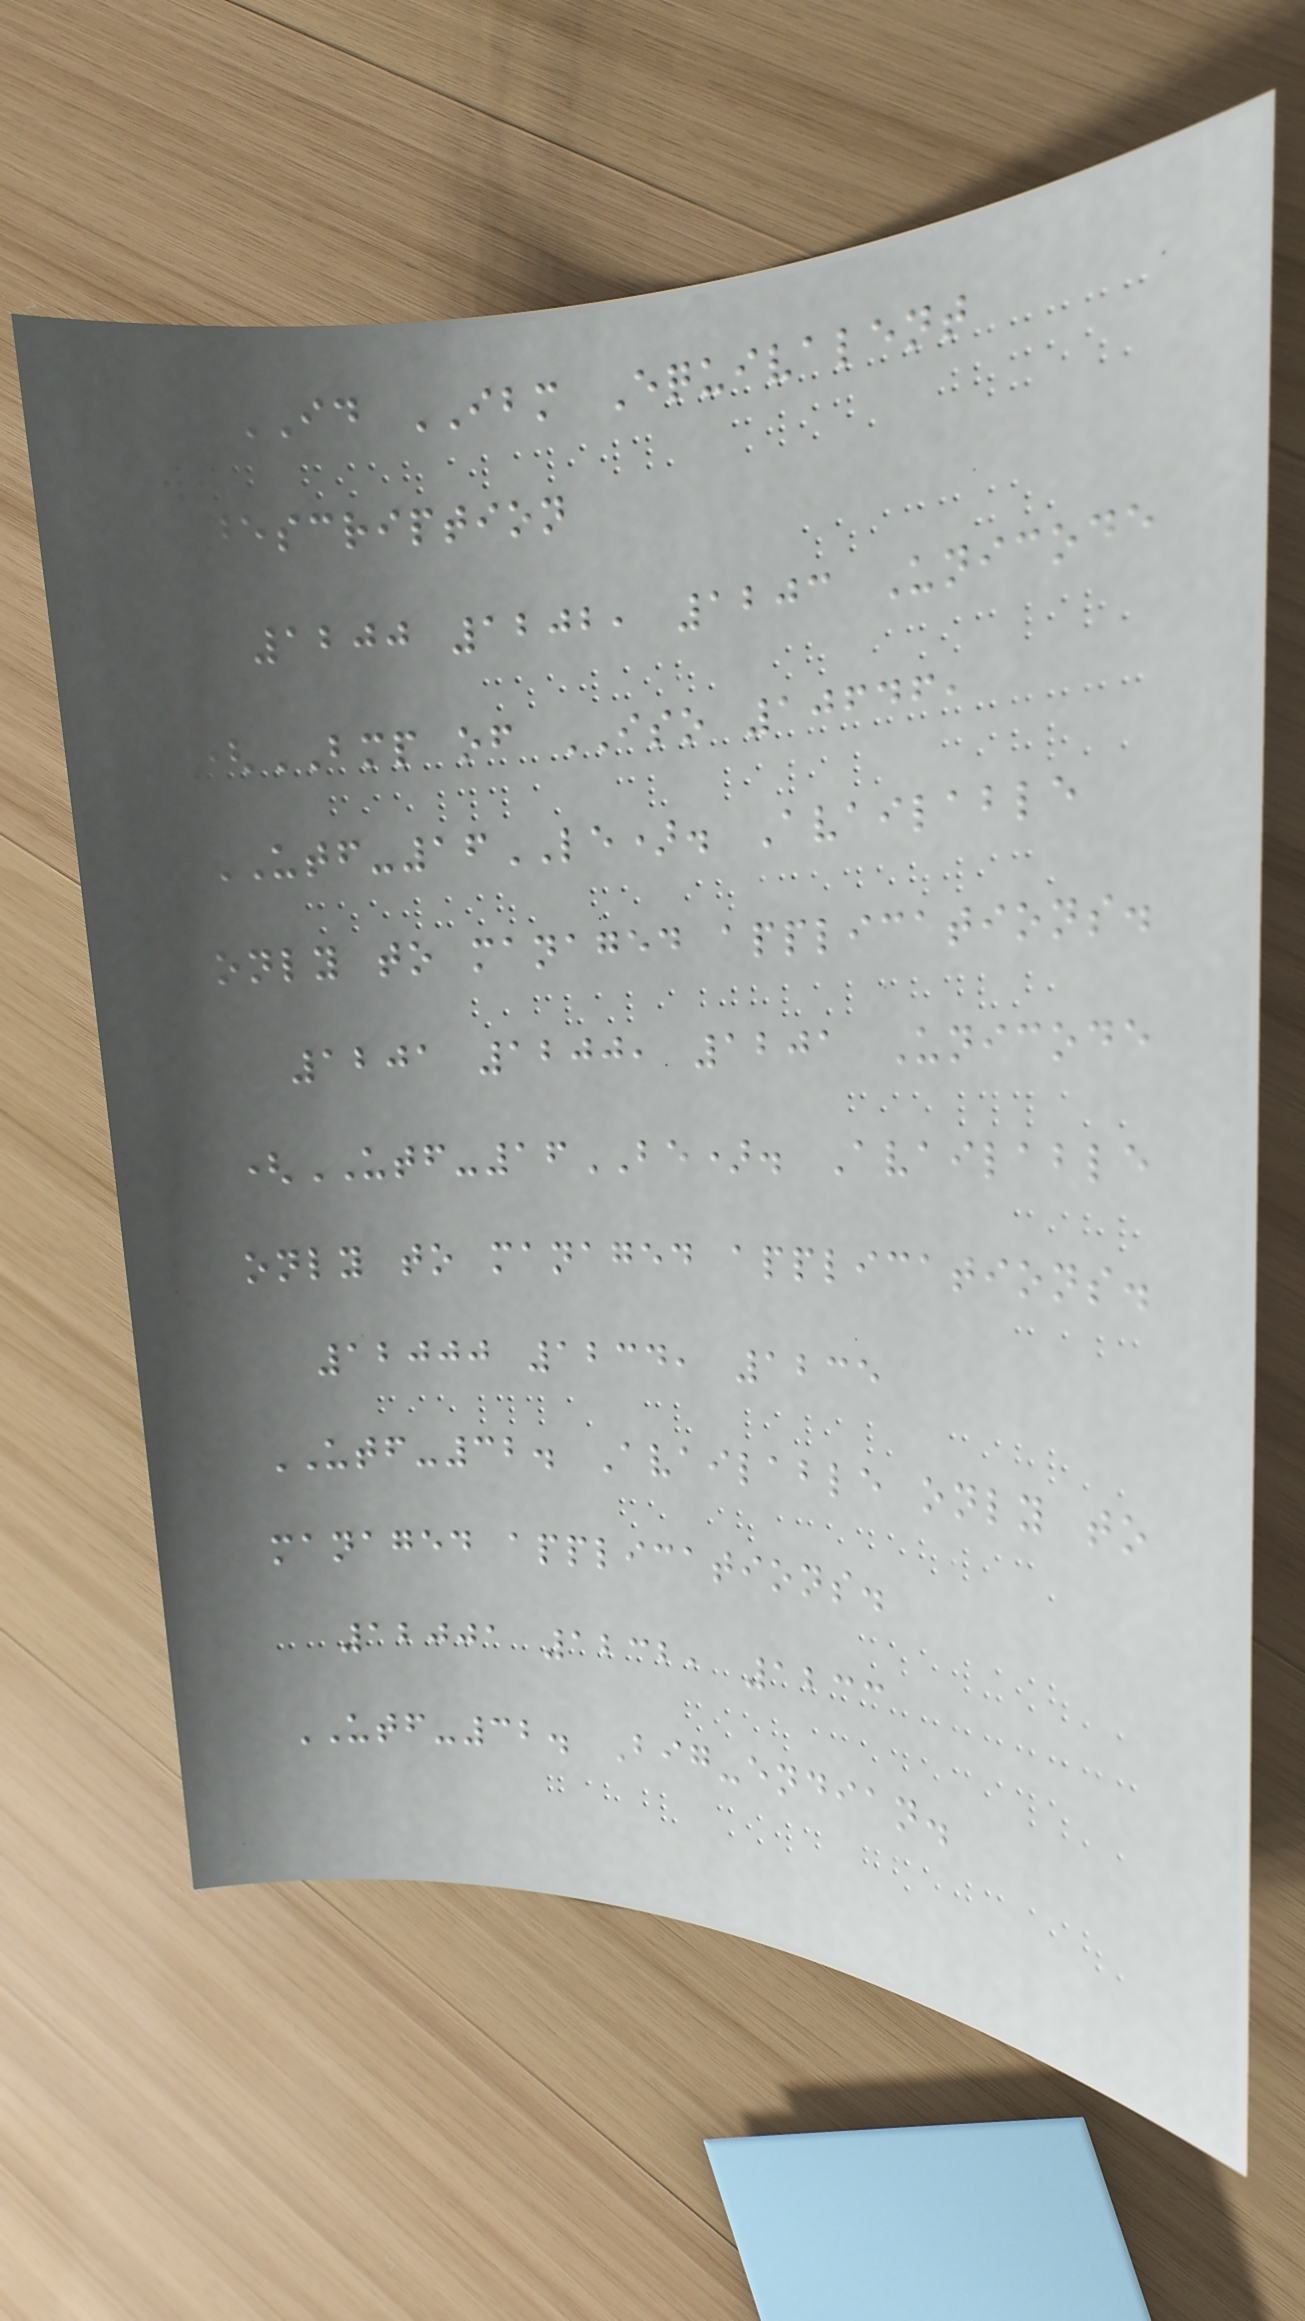ID IBM Equivalent
Description
1200 1202, 1203 Unicode
(BMP of ISO 10646,
UTF-16LE). Available
only to managed applications.
1201 1200, 1201 Unicode
(UTF-16BE). Available
only to managed applications.
12000 1234, 1235
UTF-32. Available only to
managed applications.
12001 1232, 1233
UTF-32. Big-endian.
